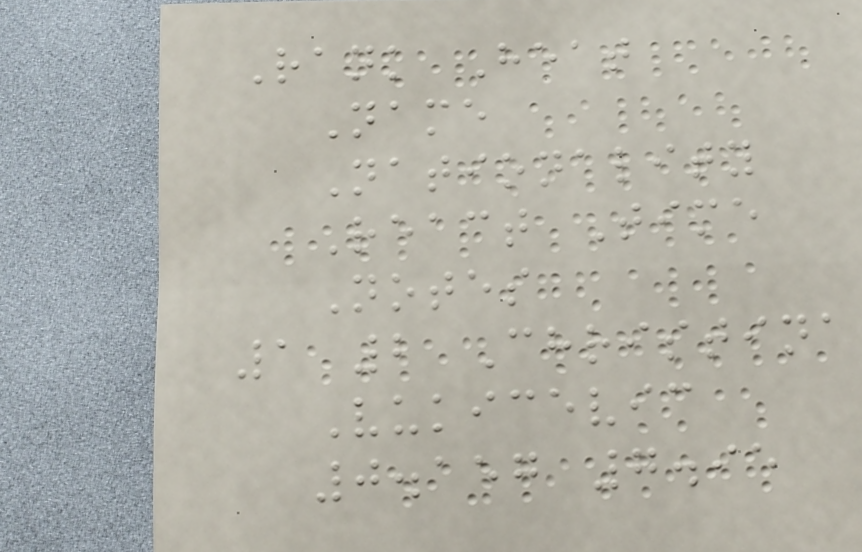Rank Heat
Name
Nationality
React Time
Notes
1 2 Christina
Vukicevic
0.157 7.95
